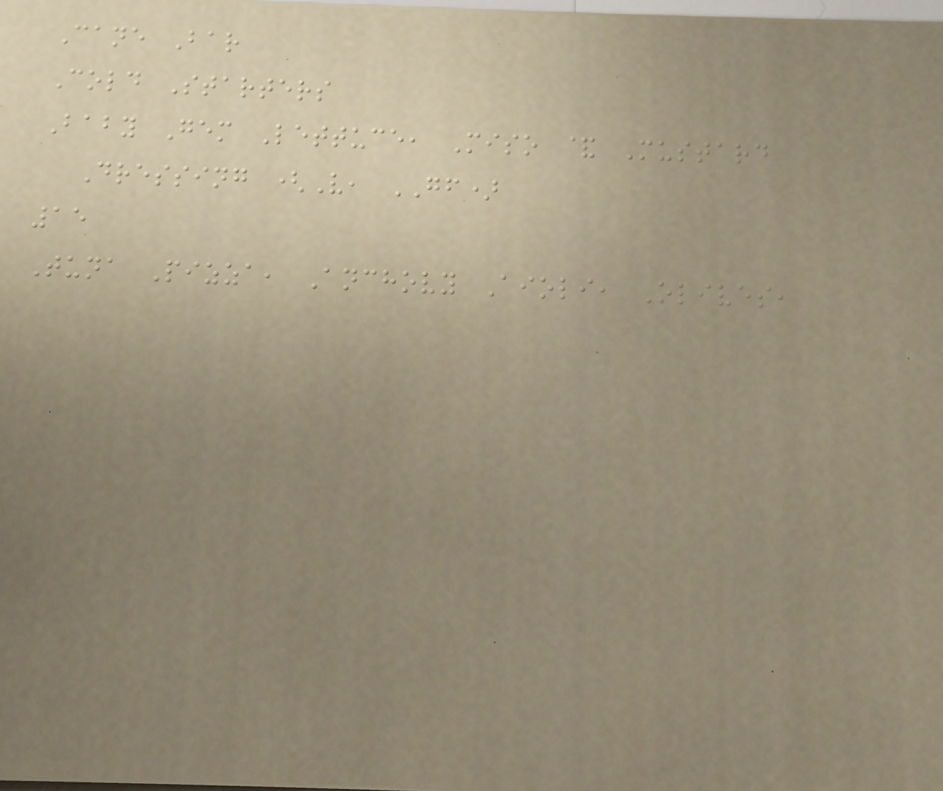Cane Bar
Cold Starters
Baby Gem Lettuce, Miso & Mustard
Dressing (V, GF)
15
Tuna Pizza, Anchovy Aioli, Olives,
